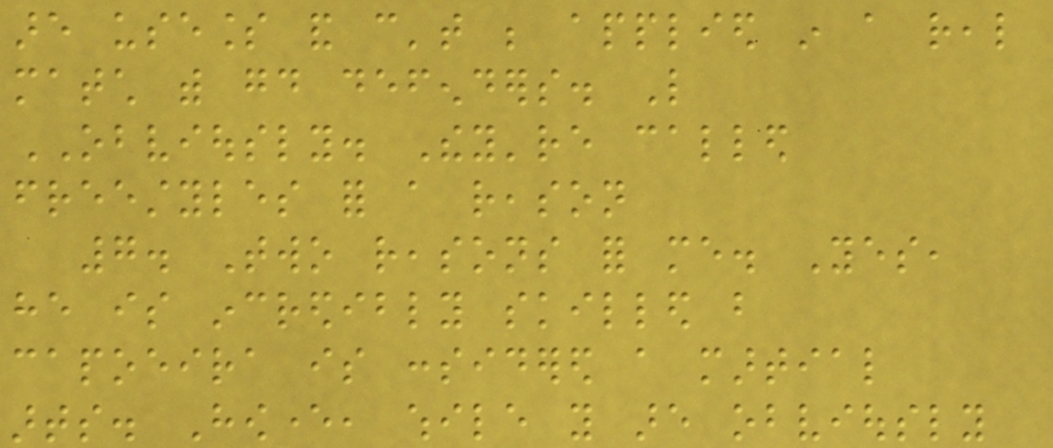are useless and can't be applied in a real
match with good defenders. Like
OBVIOUSLY. They're called
freestyles for a reason
7. Two reasons for me. Yes,
he is incredibly skilled but
capoeira is considered a martial
arts. However, while you are obviously
